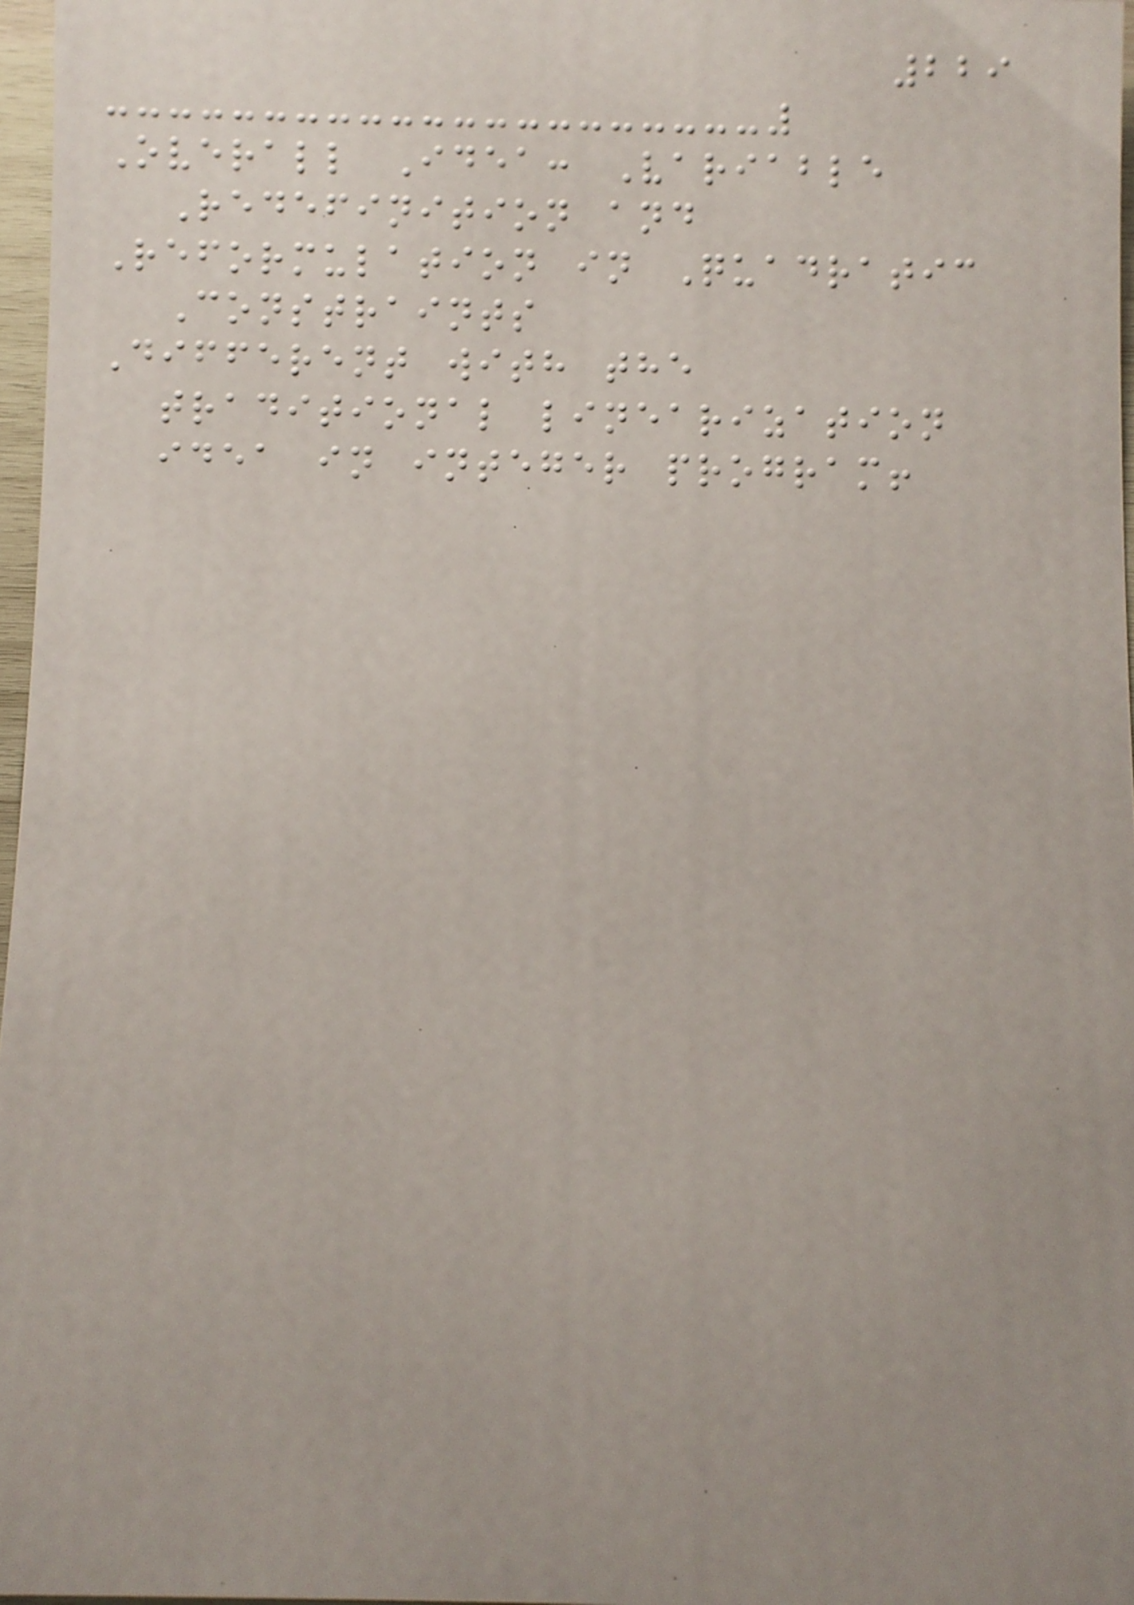229
Overall Idea: Variable
Redefinition and
Reformulation in Quadratic
Constraints
Different with the
traditional linearization
idea in integer program!
